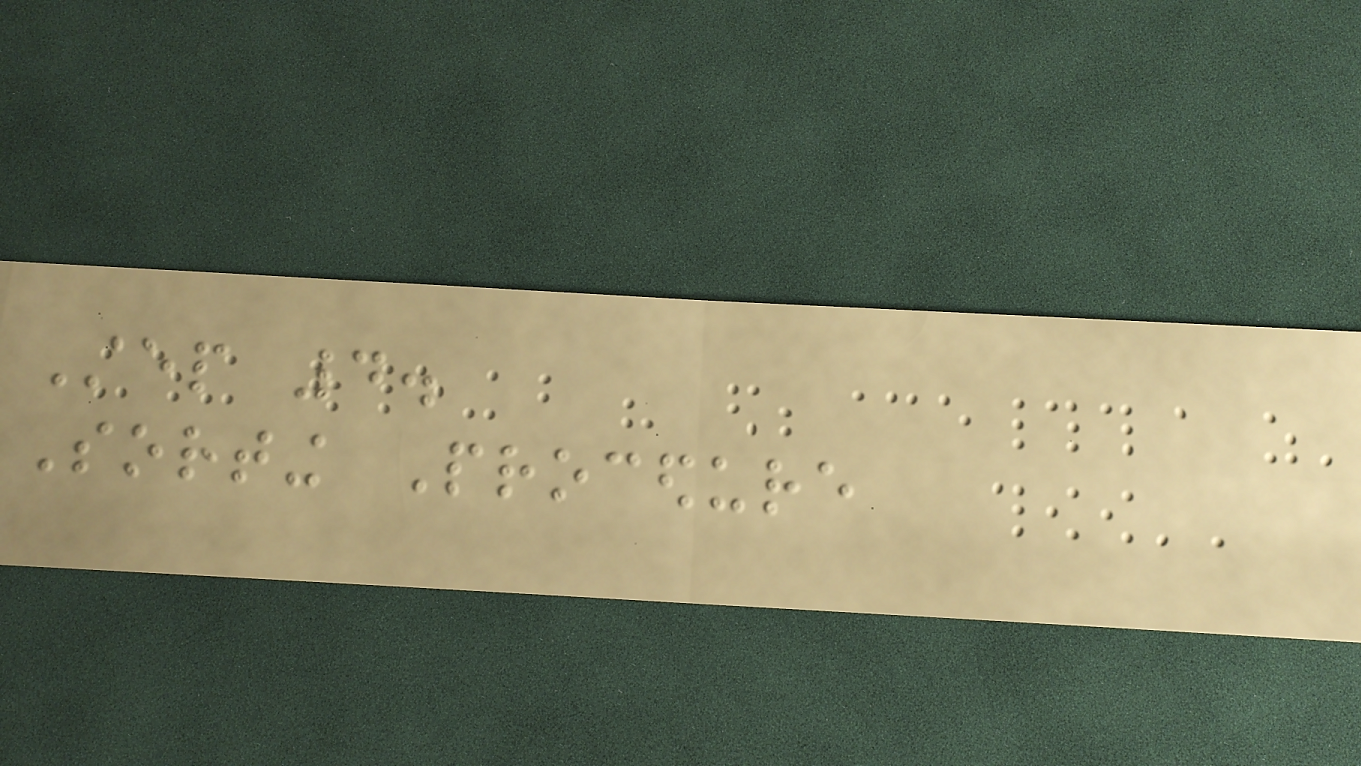Step 4.
Sorting Procedure
